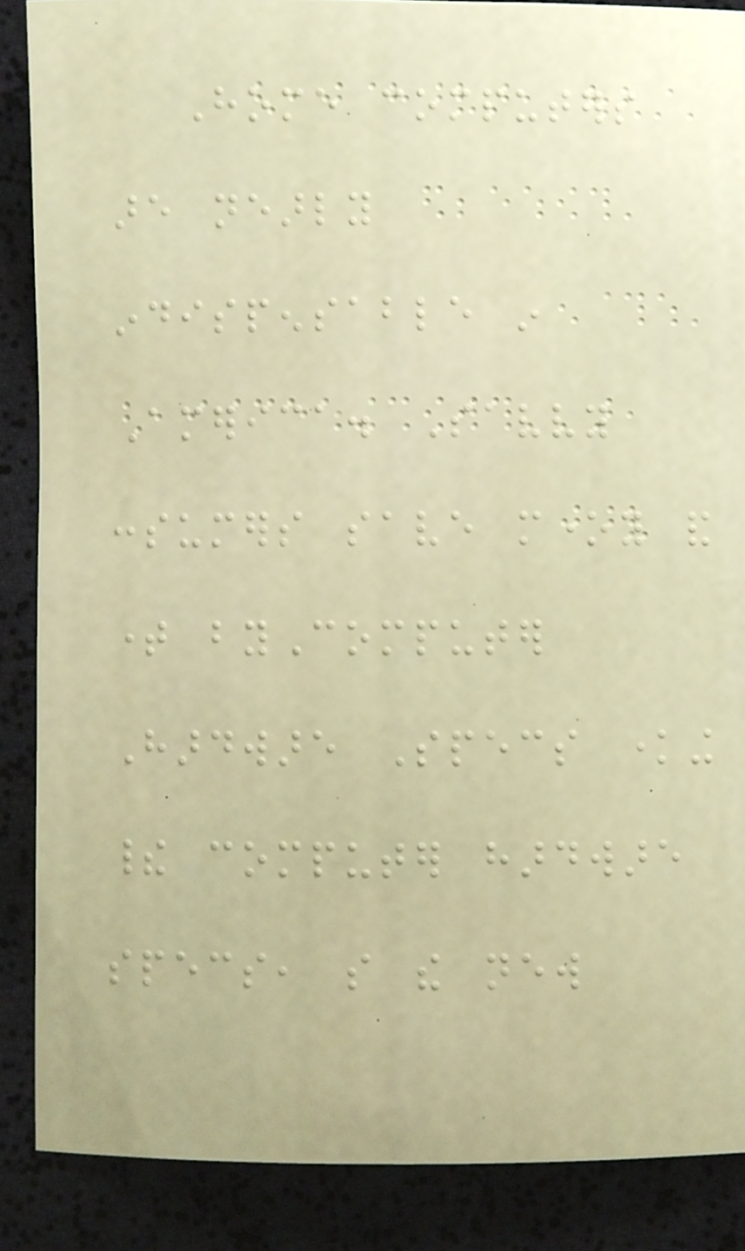Home computers
are nearly
indispensable in
America. Savvy
consumers save money and
time byComputer
Hardware Specs knowing
their computer hardware
specs, so the new
